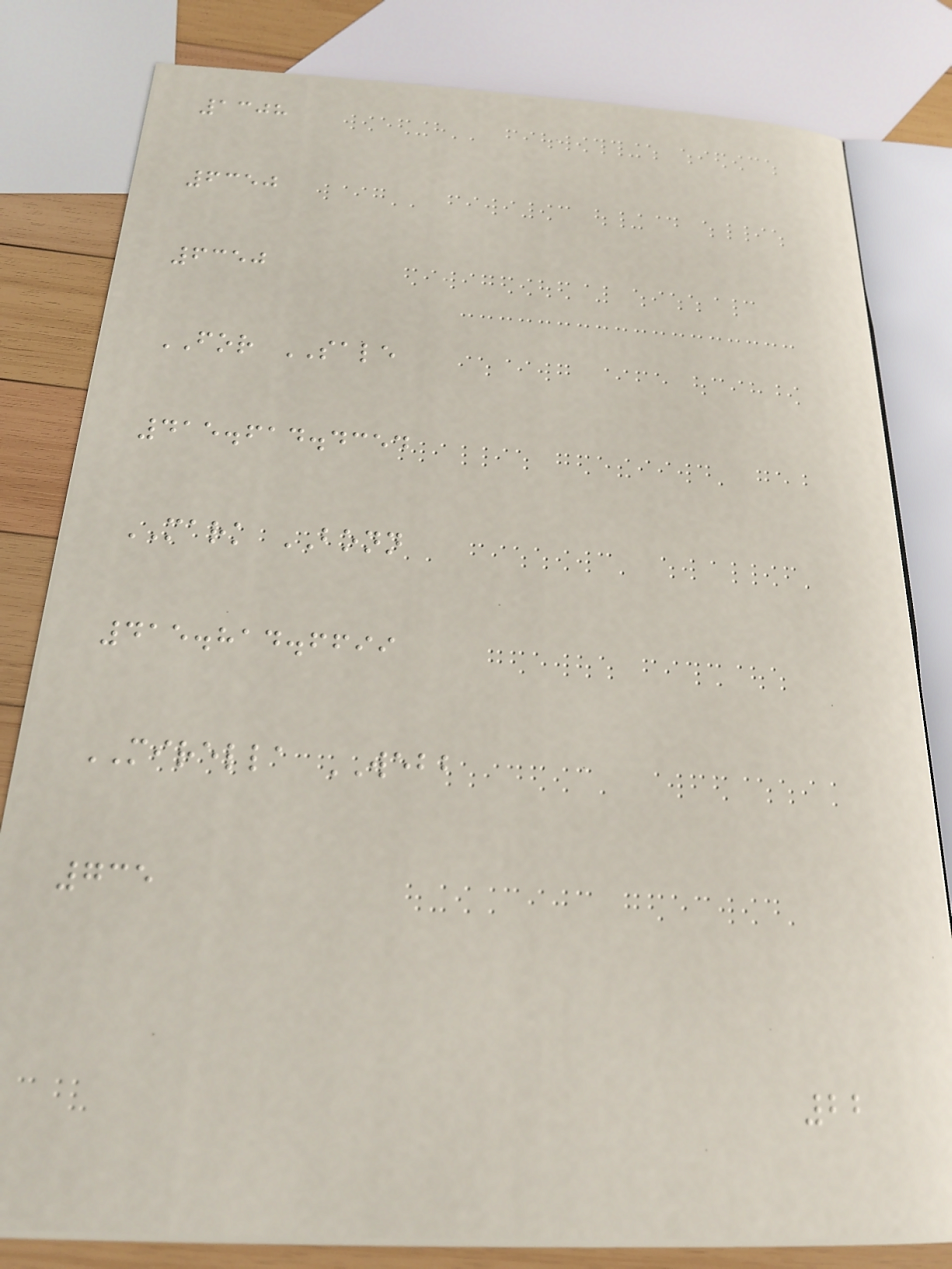1308
6350
6350
FOR SALE
415.614.4354
MARK BONN
415.814.6699
MIRELLA WEBB
735
22
